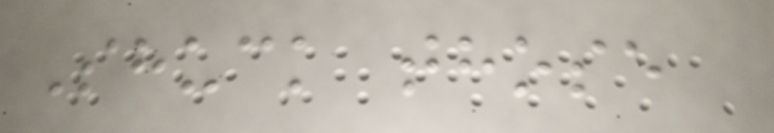Shuck those
